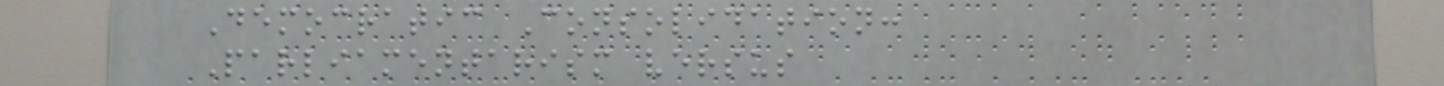Democratic Consolidation:
Parliamentarism versus
